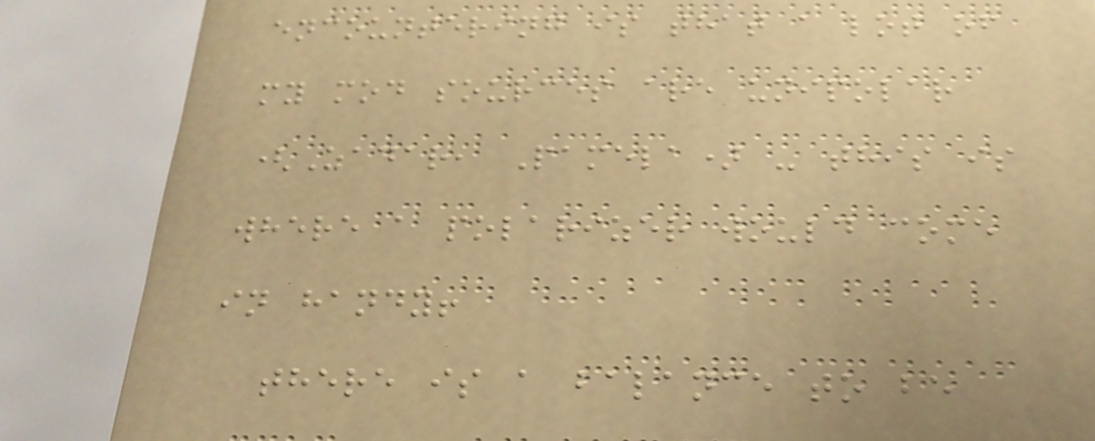encountering is that a lot of
my mod sources are unipolar
(Zadar, Pamela) - this is
where a polarizer would come
in handy!
there is a balance to be
